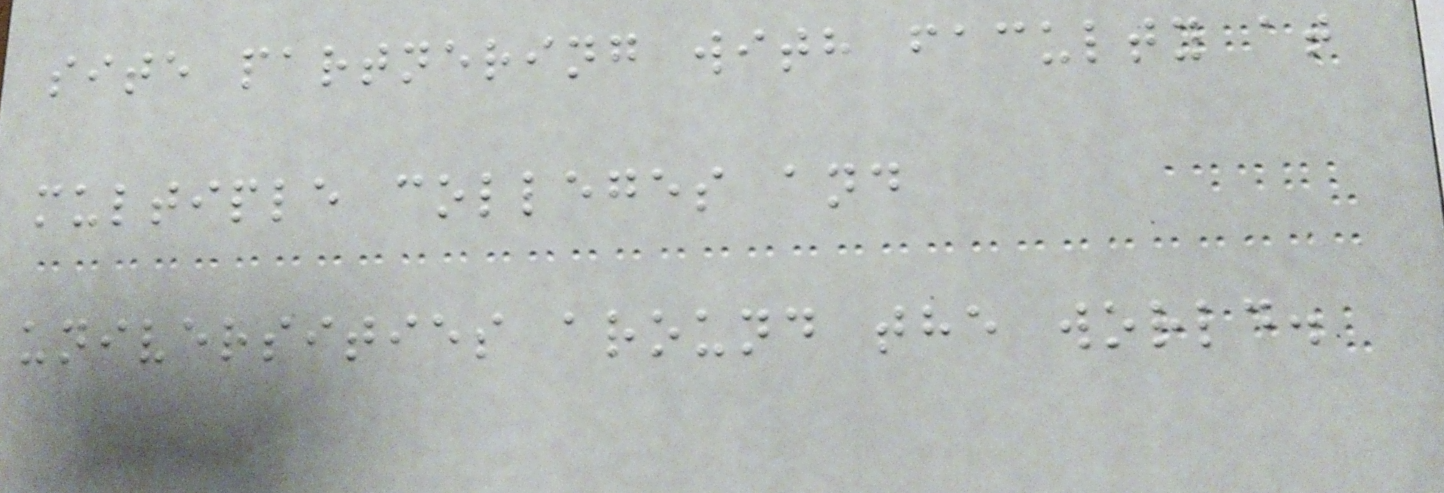site partnering with faculty at
multiple colleges and
universities around the world.
